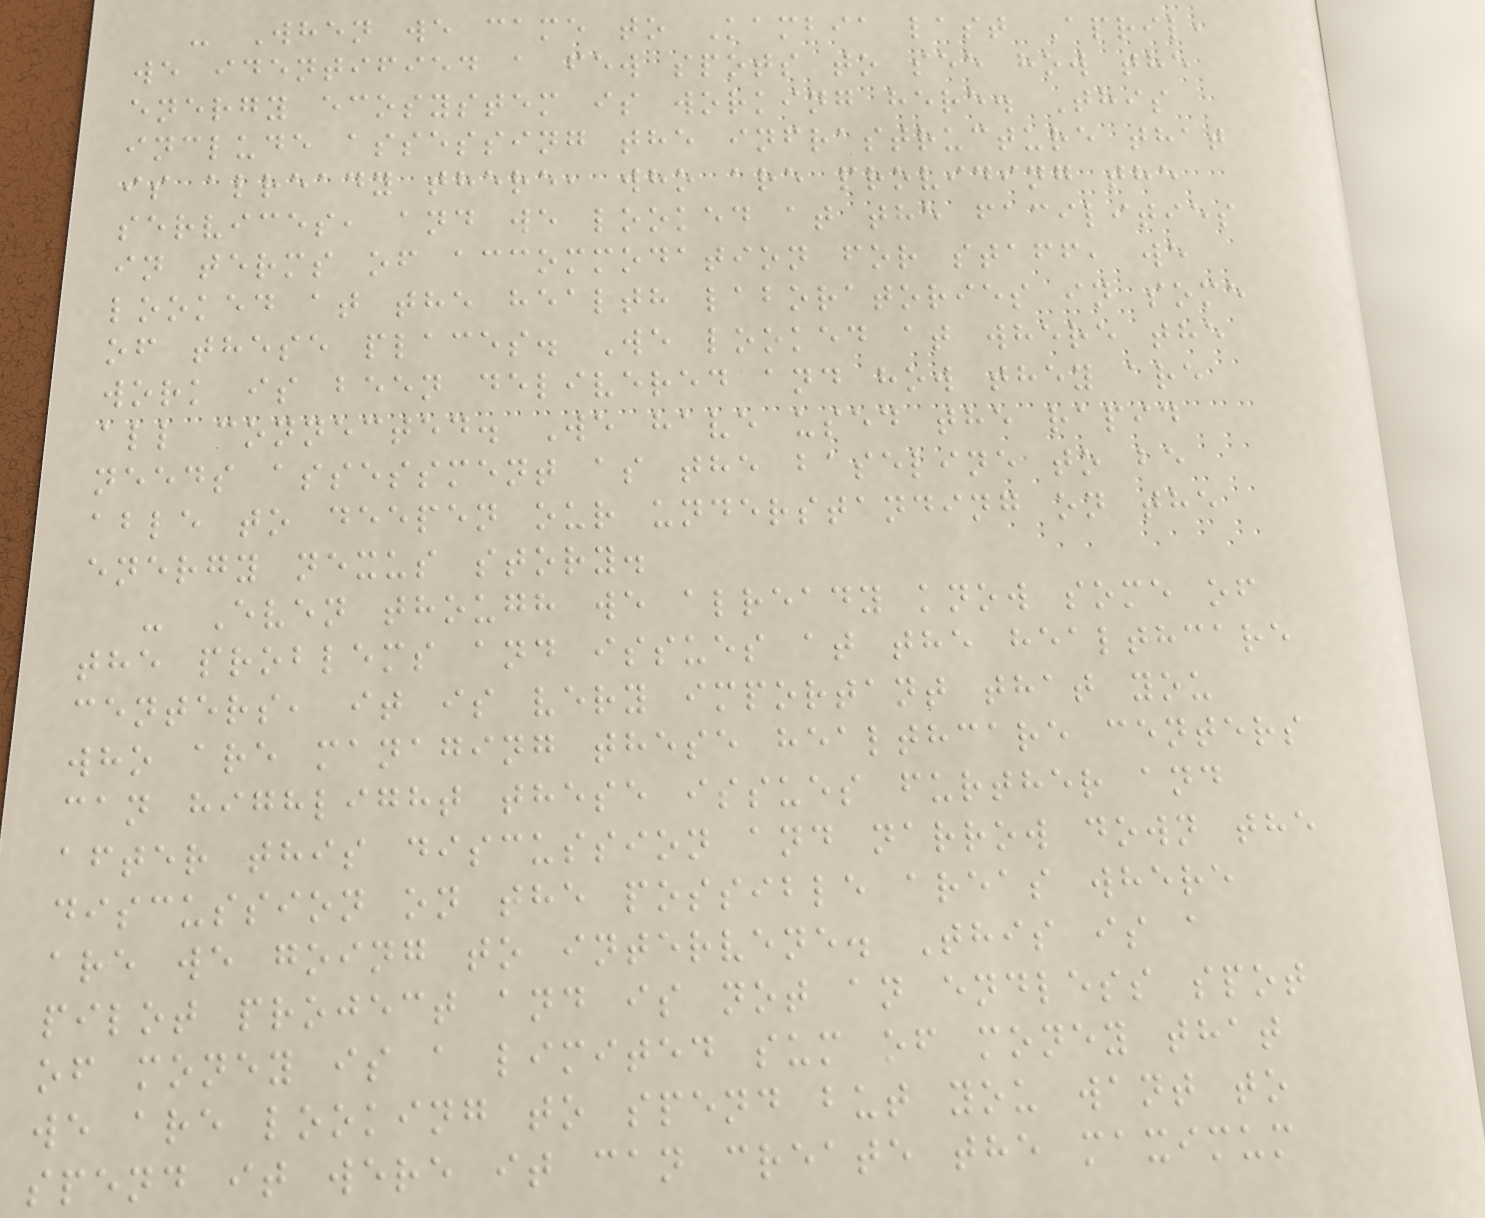- When we came to Kambia last April,
we identified a few spots to see how the
energy ecosystem is working here. This
include assessing the infrastructure that
is already there, who are providing the
services, and we looked at the facilities
in terms of accommodation for staff, we
looked at the health laboratories in some
of these places. We looked at where the
work is been delivered and how they are
all connected. We have used the rapid
needs assessment as the baseline to be
able to deepen our understanding on the
energy nexus story.
- Even though we already know some of
the problems and issues at the healthcare
centers, it is very important that you
who are managing these healthcare centers
can highlight these issues further and
after this discussion and narrow down the
discussion on the possible areas where
are we going to intervene. This is a
pilot project and is not an endless spot
of money is a limited sum of money that
we are looking to spend but you want to
spend it were it can create the maximum
